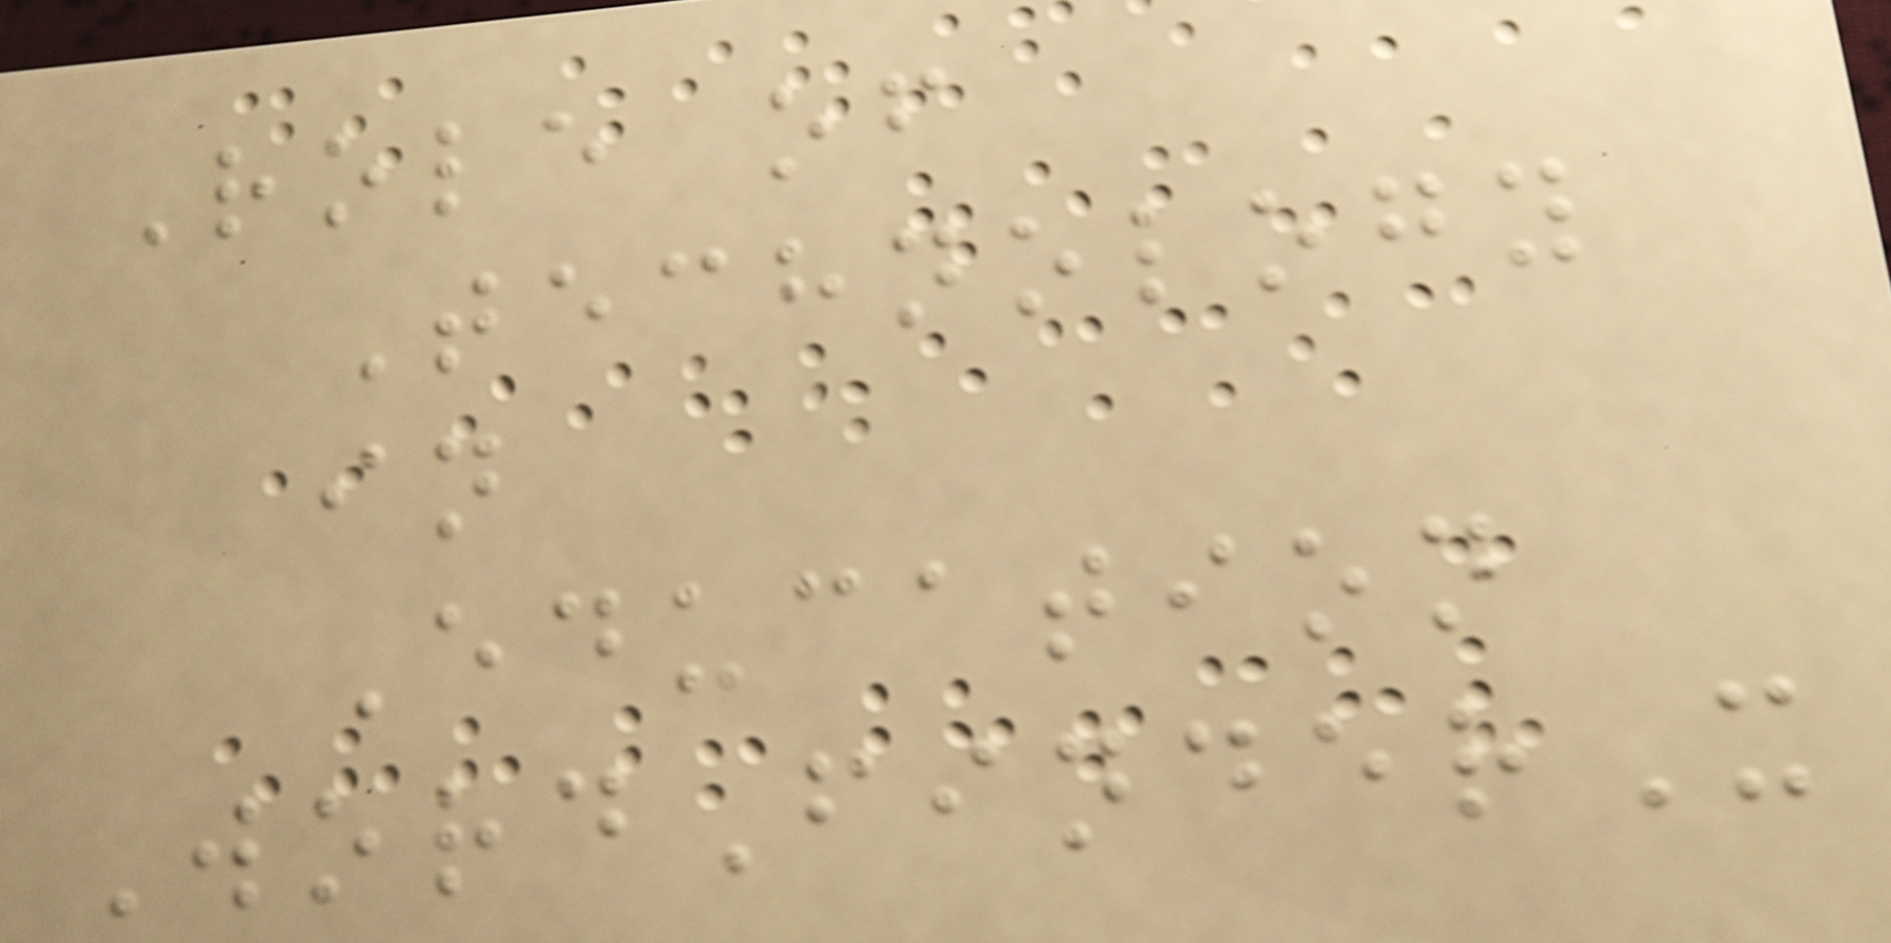Role of
Technology
in
Education
WordFinderX
